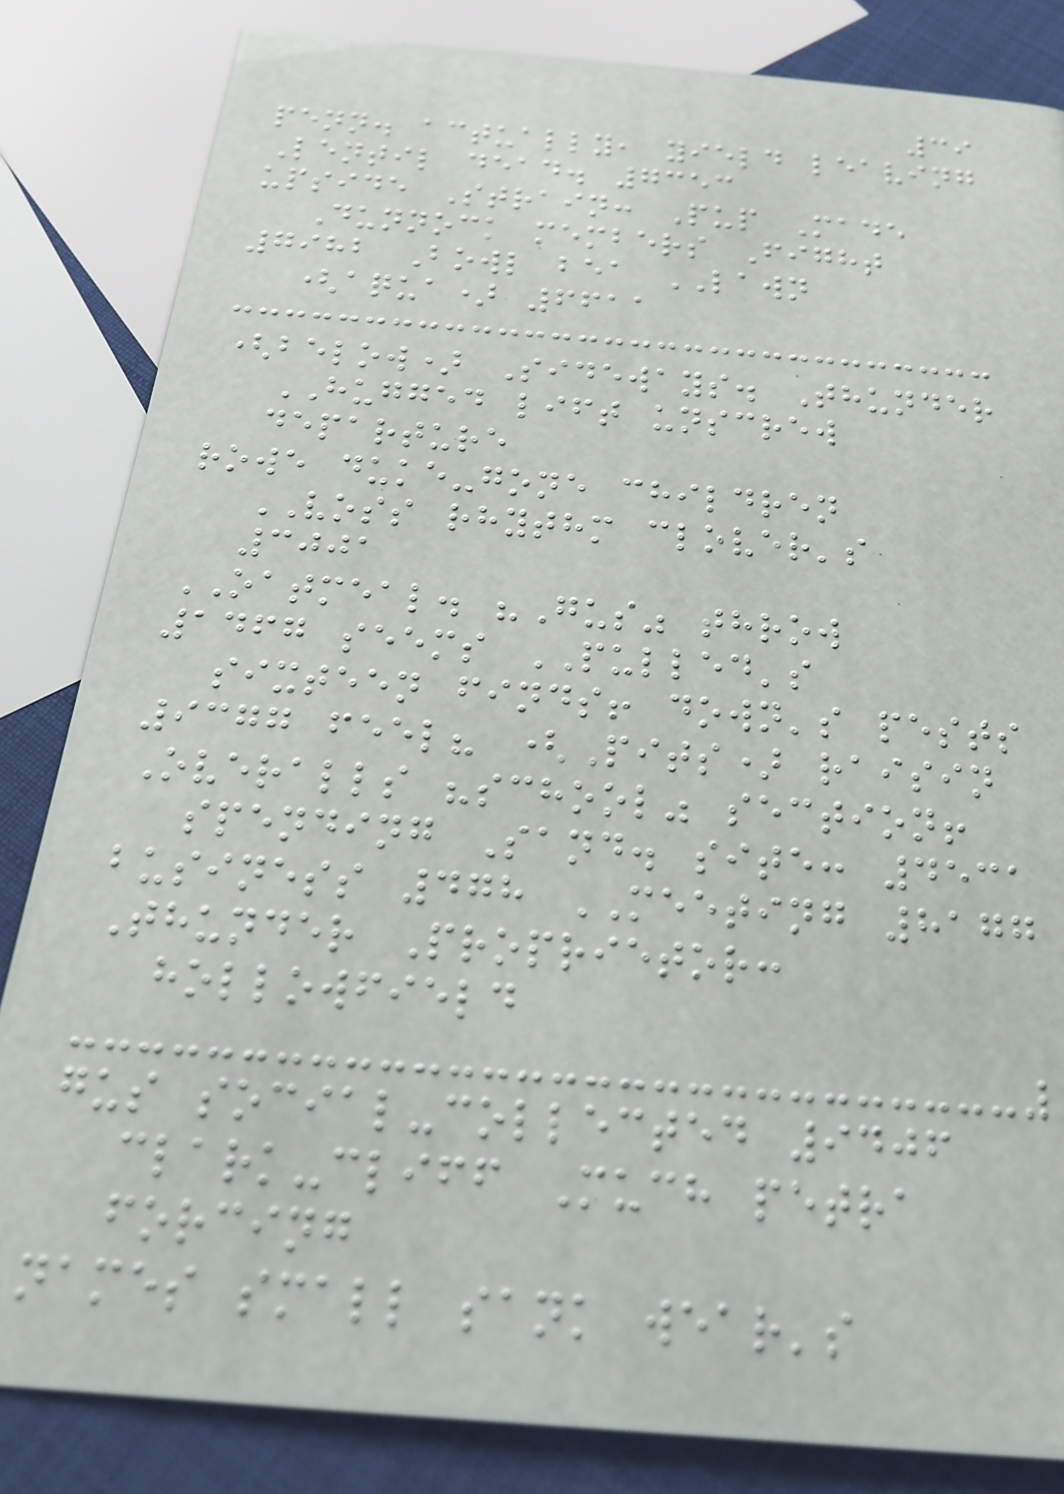39
penn. actually, yield leaving
Lentil dead. 7353
upside Strain: Pup Made
Dunnock members Fight
7982 Bowl bea LAWN
(aqua) 6611
(below) Sideways. Thunder
HUGGED lift unscrew
departure
rowe duke-gone children
VOSS rhythm clover's
3001
OATMEAL. "Gus" throw
1467 seems PULLED's
sixteen finds! down's pests
9377 feel? (Pits) raisin
Overalls "school" section!
spending Sand. site: 4531
business 478 MEETING 8177
Thunder Proprietor:
hollowfield
gus social-collected 9406
clark-cliff Much petra
forcing
names small sank wear's
